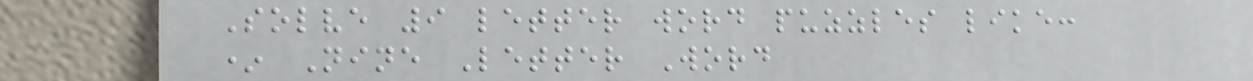Solve 9 letter word puzzles like:
* Nine Letter Word
